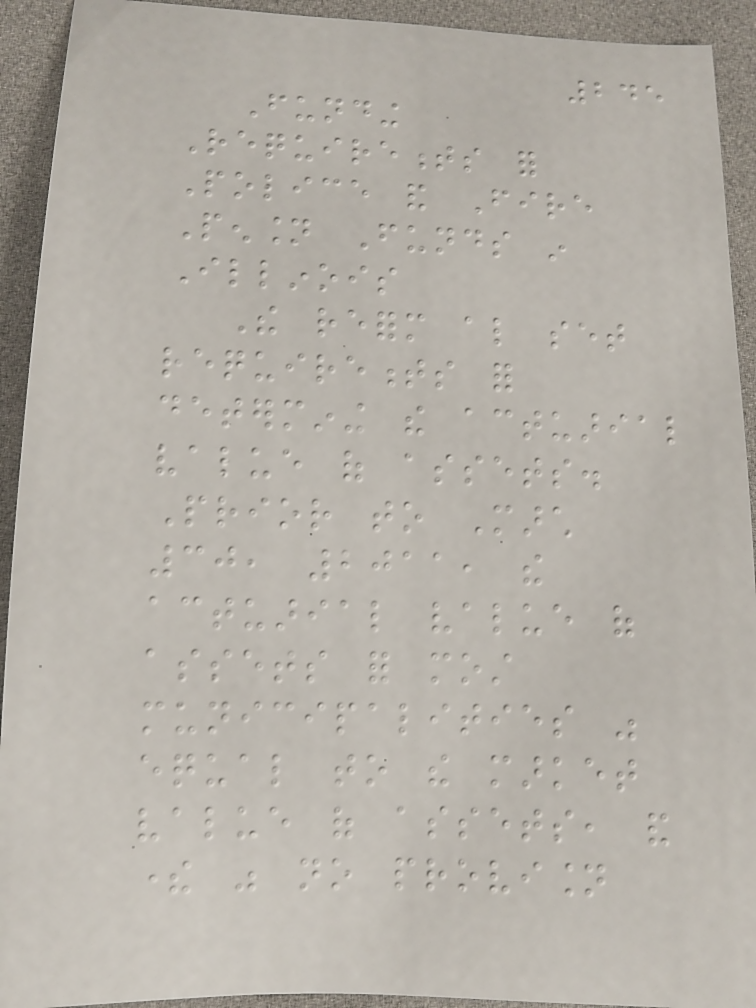245
Funding
Requirements for
Police and Fire
Pension Funds in
Illinois
The reform also set
requirements for
determining the actuarial
value of assets.
Prior to March
30, 2011, the
actuarial value of
assets for most
municipalities was
equal to the market
value of assets, and
there was no provision
